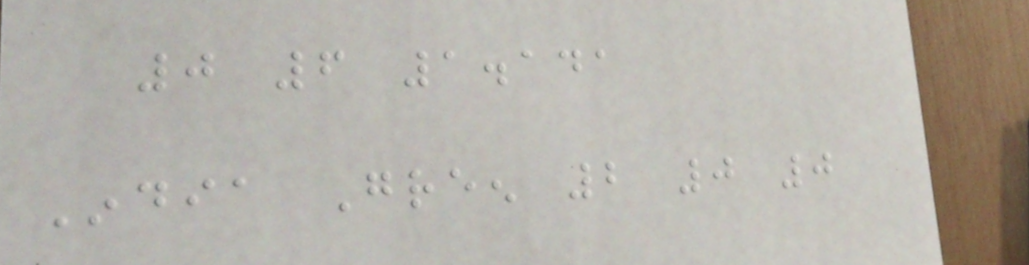0 6 1.141
India Green 2 0 0
